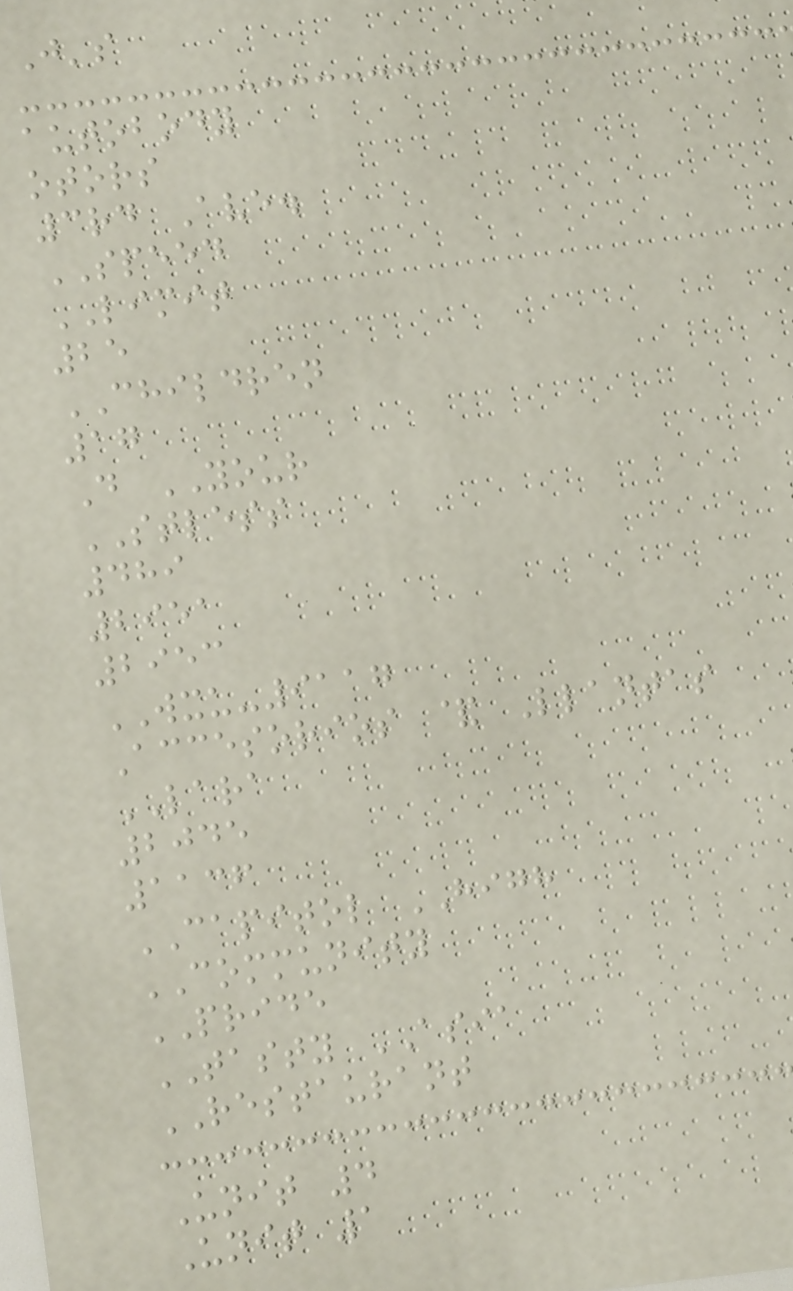J's
autobody
otors
3rd Ave.
SPEED
LIMIT
25
CHILDREN
17
D YOUR
STLESS
489
2951
2953
WXU-9117
Accesorios & Llantas
LARA
2045
1136
CAPITOL HIGH
COMMUNITY
PRIDE
TASTY ASIA
RESTAURANT
Unit 4
Unit 1
